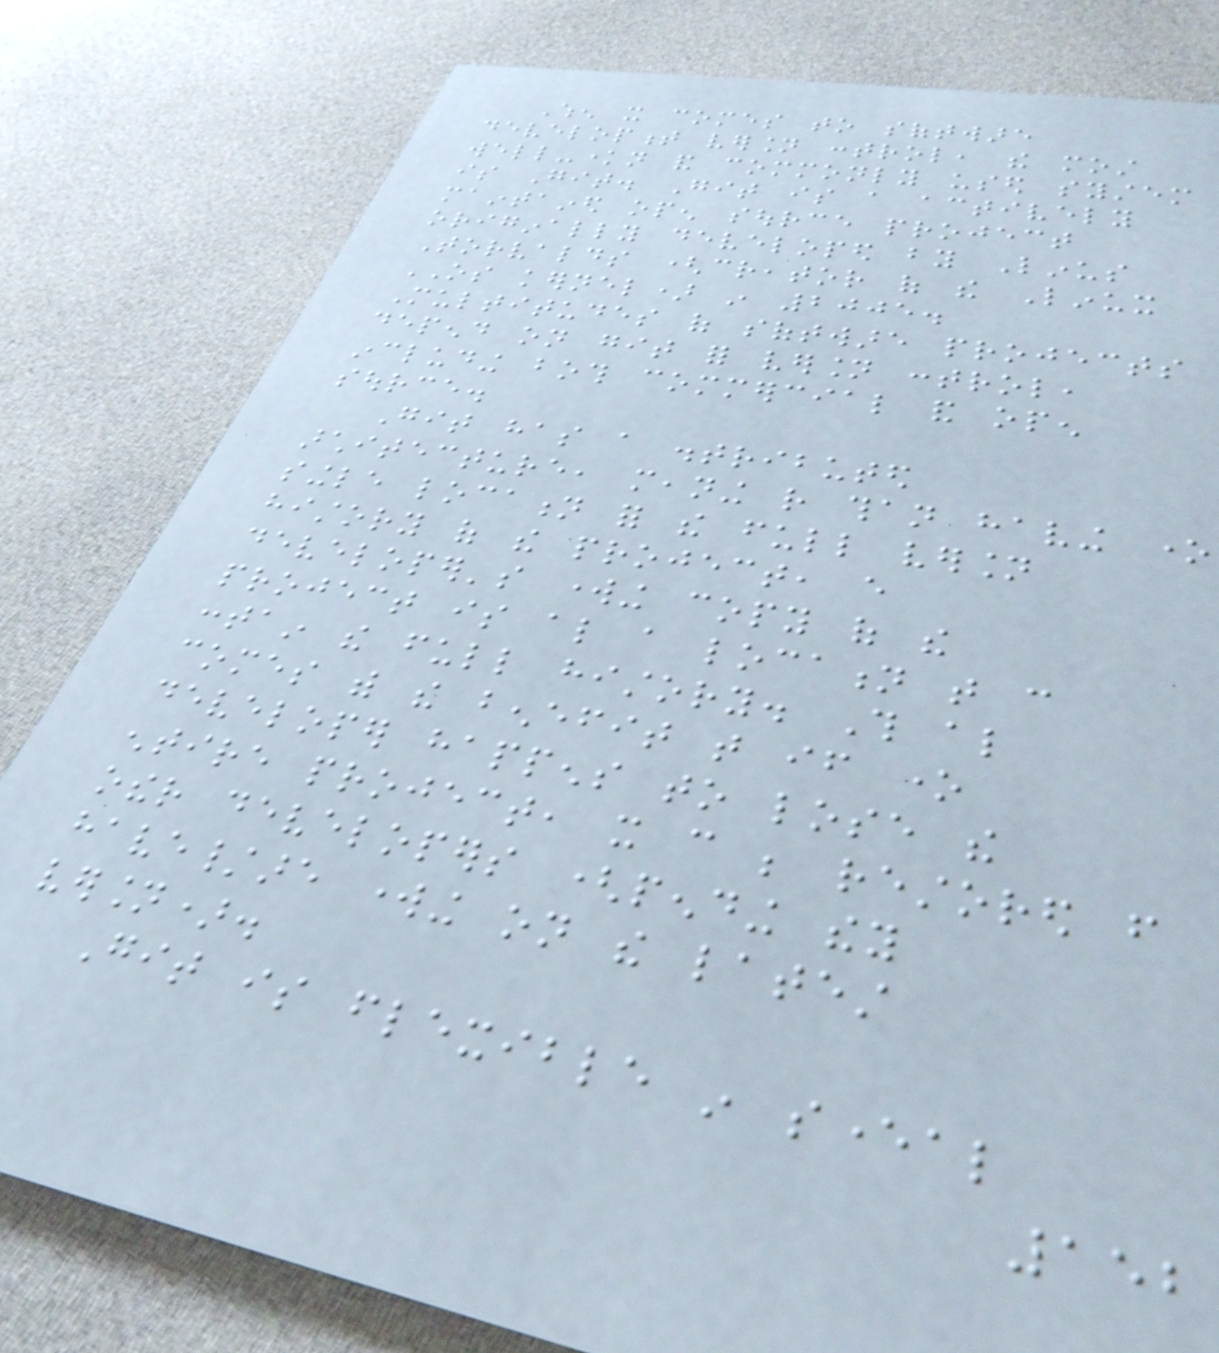When it comes to software
development version control, the most
well-known and commonly used system
is Git. Git is a actively
maintained open source project
originally developed by Linus
Torvalds (creator of the Linux
OS kernel) in 2005.
Multitudes of software projects
depend on git for version control,
including both commercial and open
source.
Git has a distributed
architecture, meaning rather than having one
single location for the full version
history of the project, every
developer's working copy of the
project is also a location that can
contain the full history. This also
comes with the benefit that if one
developer happens to lose the
entire project, it can be restored from
other developers (pending they
have/are working on the latest
version).
Git is flexible in several
152
